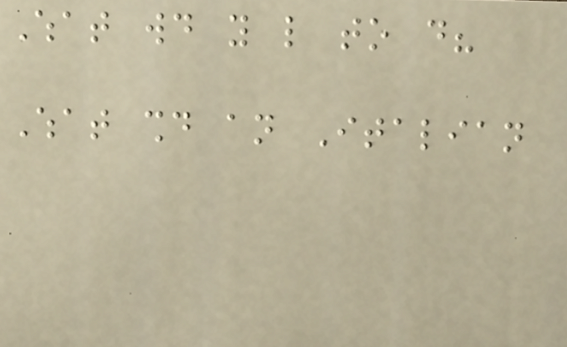What would you like to do?
What should an Italian
